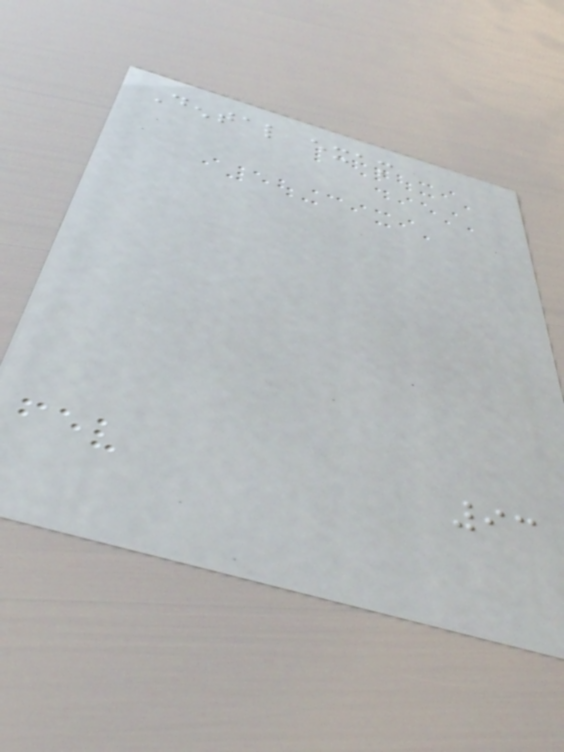Dental exam
93
